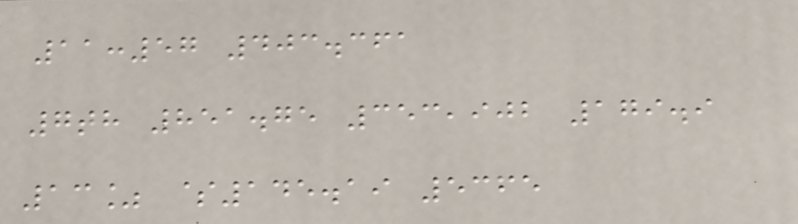11:57 403.361
7th 851.75 353,902 179.9
13% $145.19 5365
